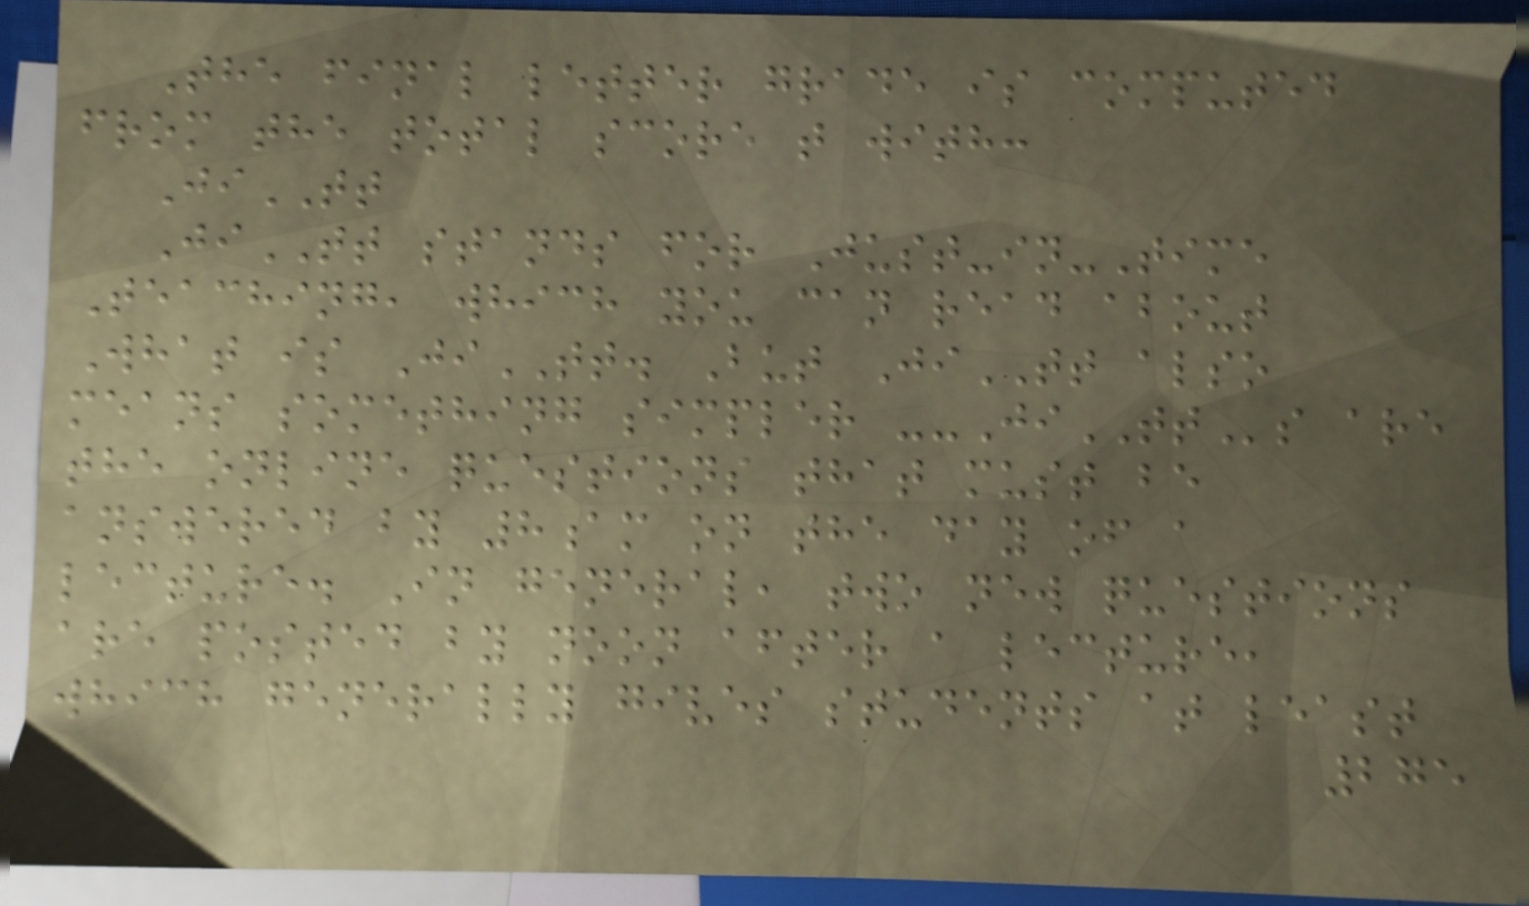The final letter grade is computed
from the total score t with:
JiTT
JiTT stands for Just-in-Time
Teaching, which you can read about
What is JiTT. But JiTT also
means something simpler --JiTTs are
the online questions that must be
answered by 8am on the day of a
lecture. In general, two new questions
are posted by noon after a lecture,
which generally gives students at least
275
